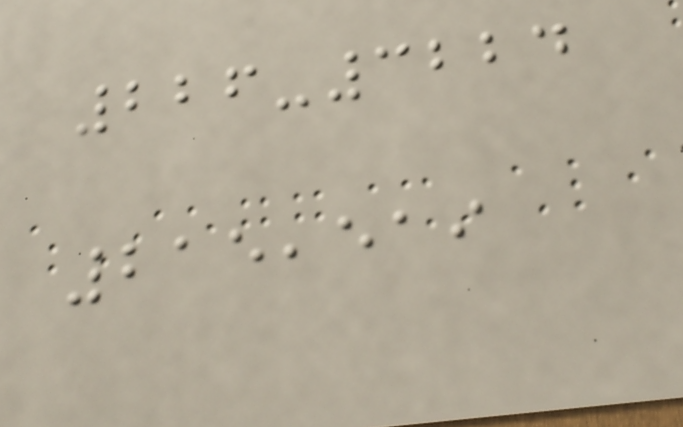226-3224
215,519
